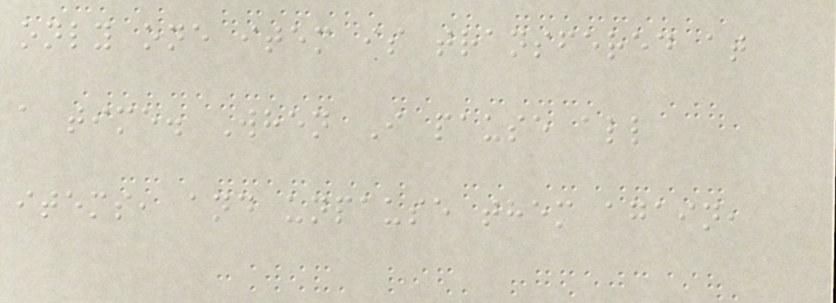only one item is transfered at
a time. When I pause all
items, and unpause them again,
